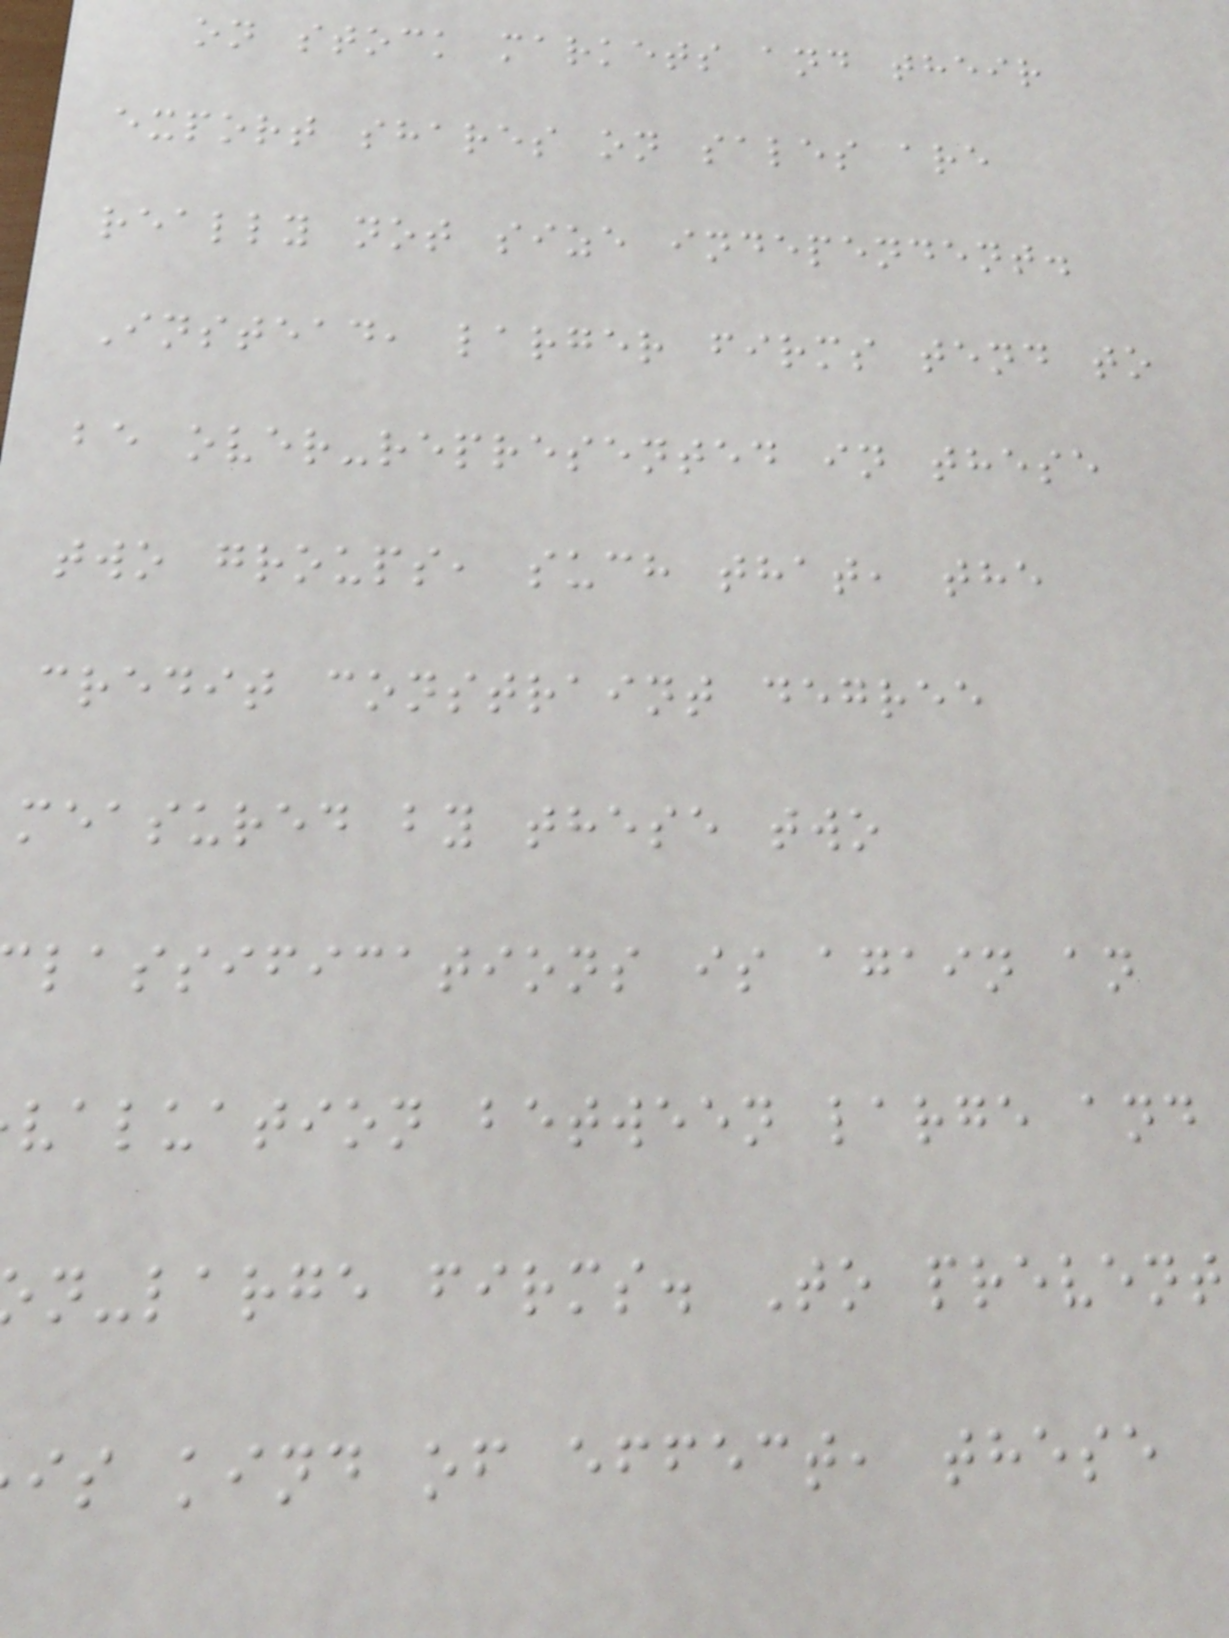on stock markets and their
export shares on sales are
really not size independent.
Instead, larger firms tend to
be over-represented in these
two groups, such that, the
credit constraint degree
measured by these two
lassifications is again an
valuation between large and
n-large firms. To prevent
is kind of effect, these
